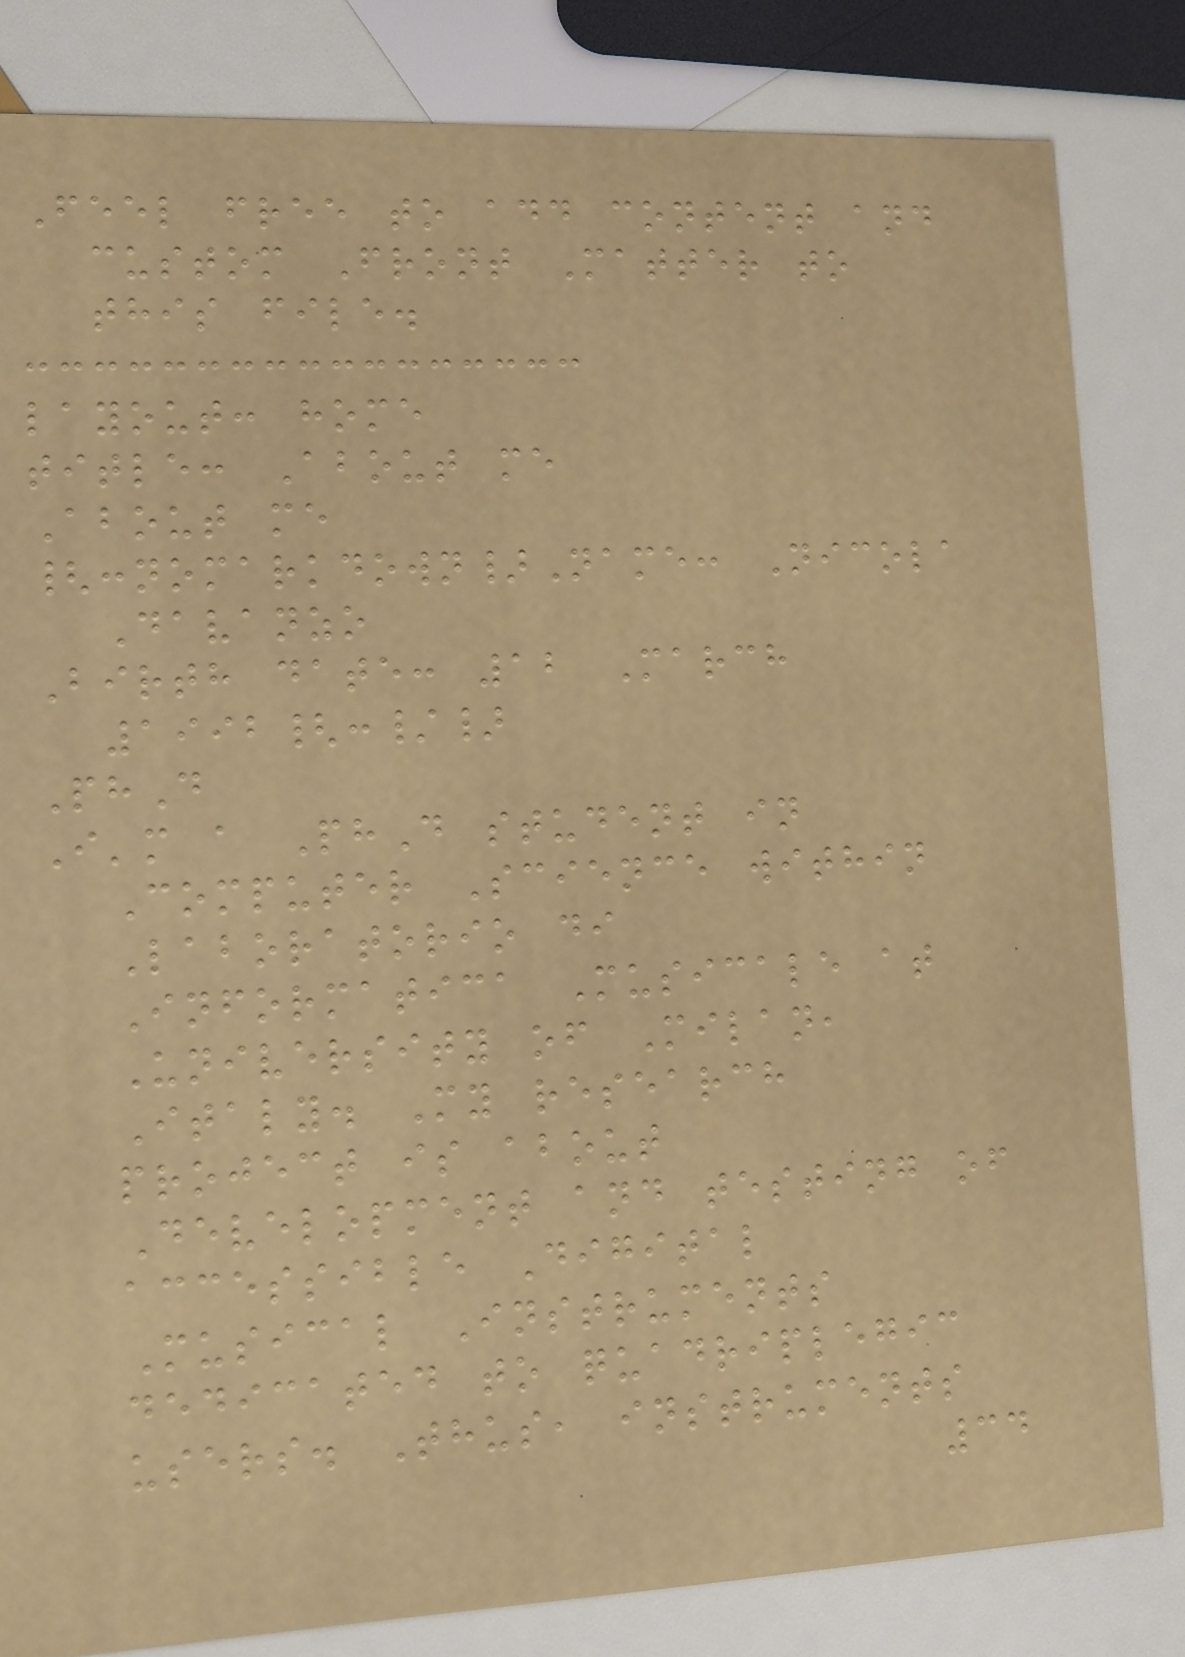Feel free to add content and
custom Front Matter to
this file.
layout: home
title: About me
About me
{:nomarkdown}Name: Nicola
Davanzo
Birth date: 12 March
1992{:/}
PhD
I'm a PhD student in
Computer Science within
Laboratorio di
Informatica Musicale at
University of Milan,
Italy. My research
project is about
Development and testing of
accessible Digital
Musical Instruments
dedicated to quadriplegic
users. Thus, instruments
34
